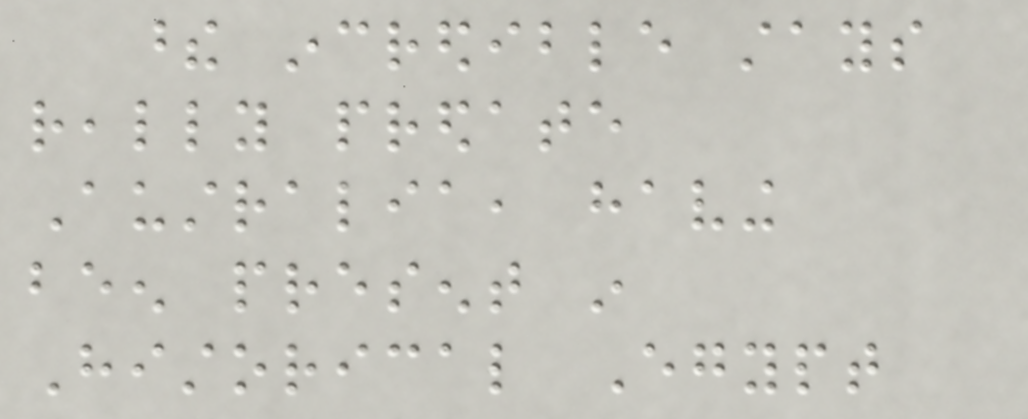these incredible stays
really predate
Australia, having
been present in
Historical Egypt
